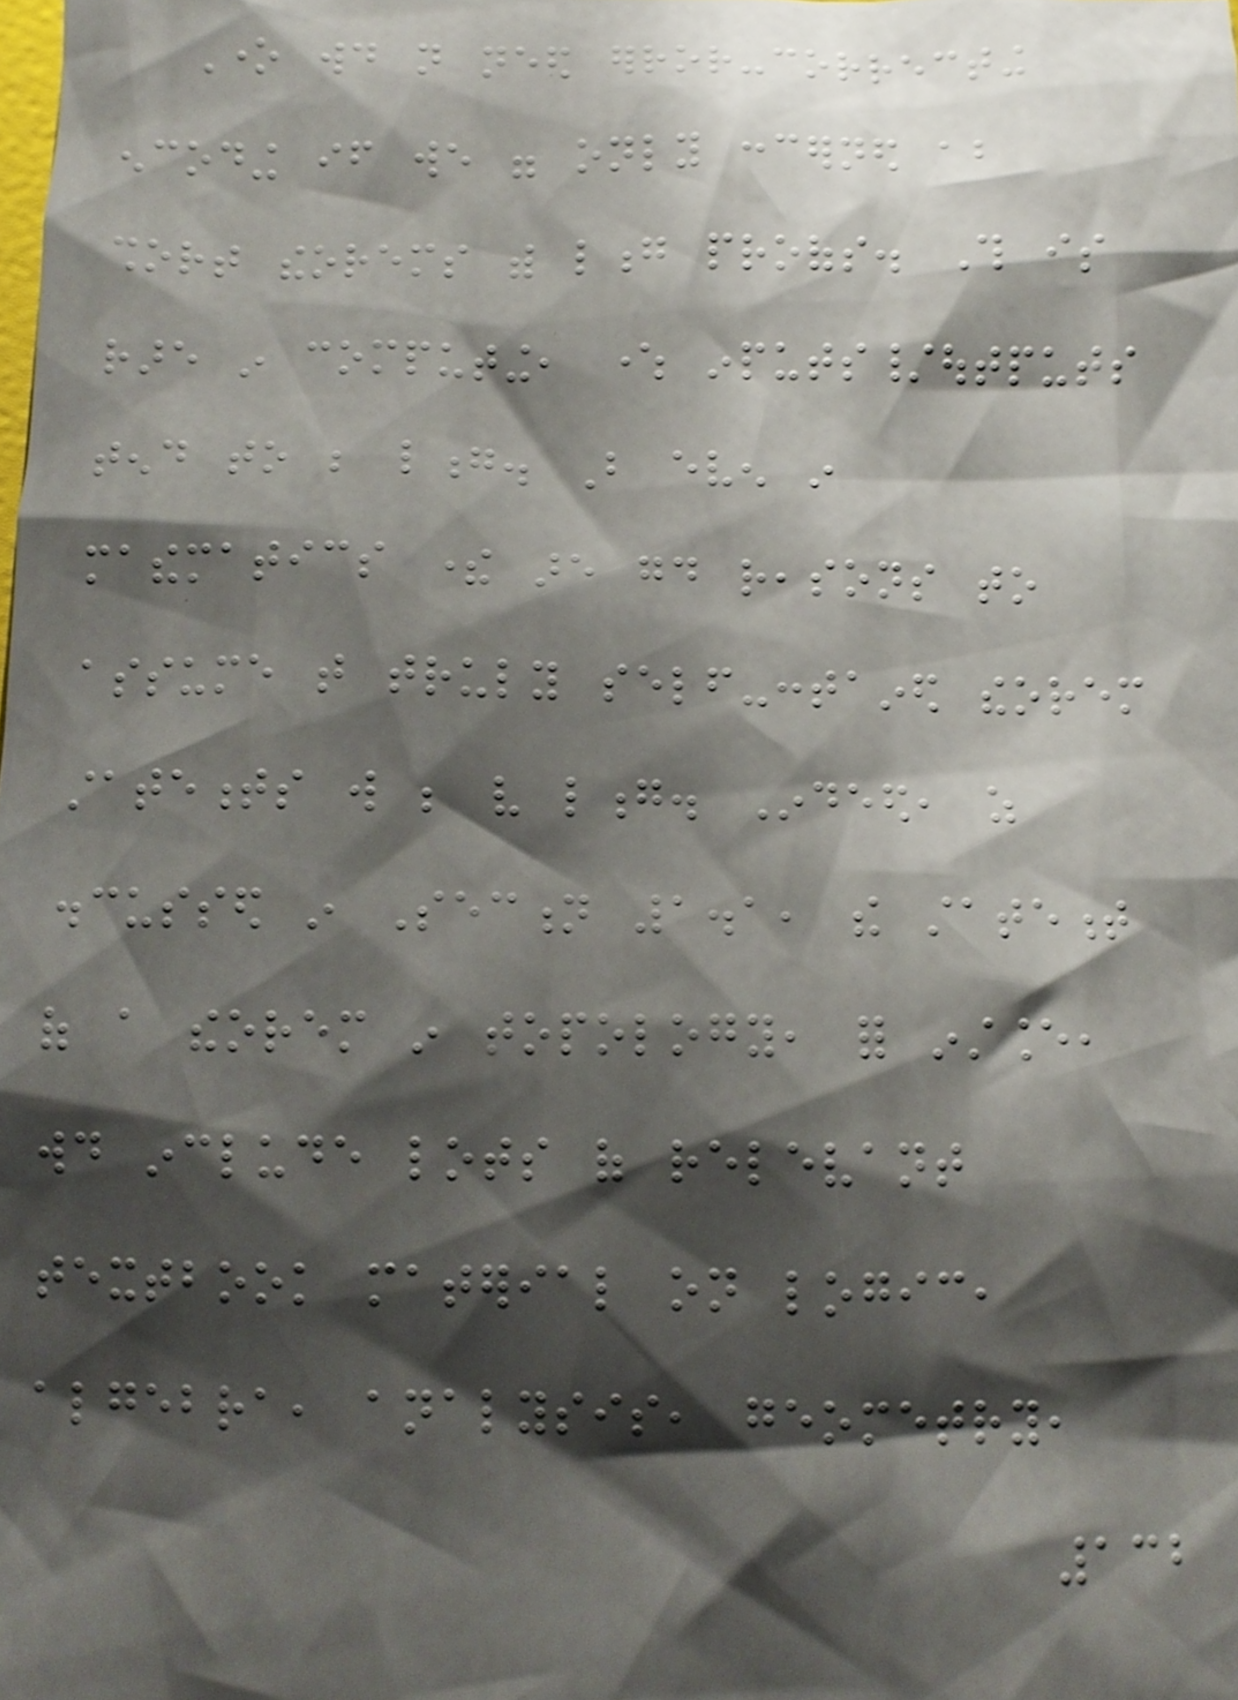One would not need error-correcting
encoding if we were only concerned about
short theorems with long proofs. This is
rare in computing, where inputs/outputs
tend to be long. But even in
mathematics there are good reasons to
assume that truly self-contained theorem
statements will be very long. Indeed, as
discussed in Section 1.1, the statement
of a theorem in topology, for instance,
would include lots of relevant
textbook material on logic,
algebra, analysis, geometry,
132
